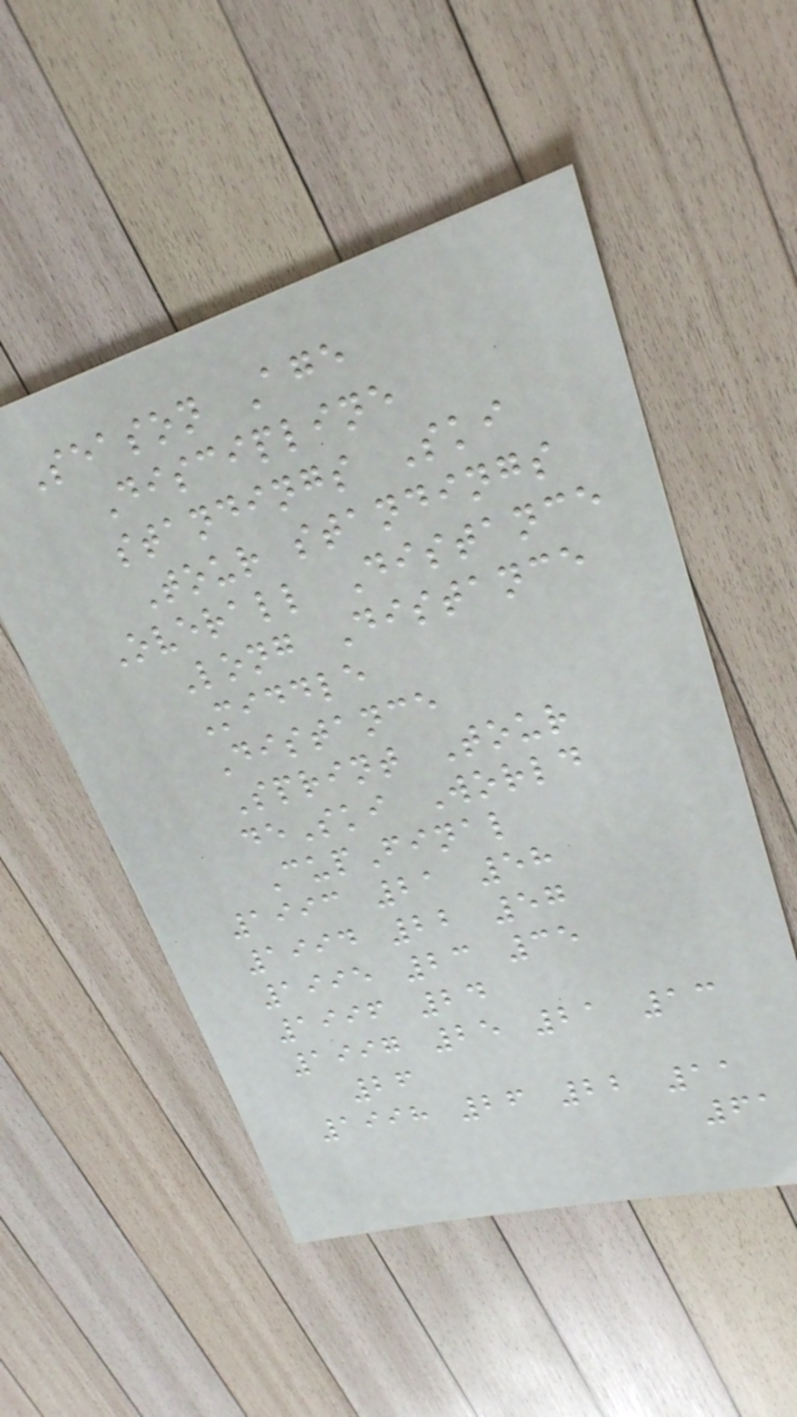Season Age
Discipline
standings Ski
Tour standings
Overall Distance
Long Distance
Middle
Distance
Sprint Tour
deSki World
CupFinal
1993 21 58
1994 22 57
1995 23 35
1996 24
1997 25 21 13
26
1998 26 22 11
61
